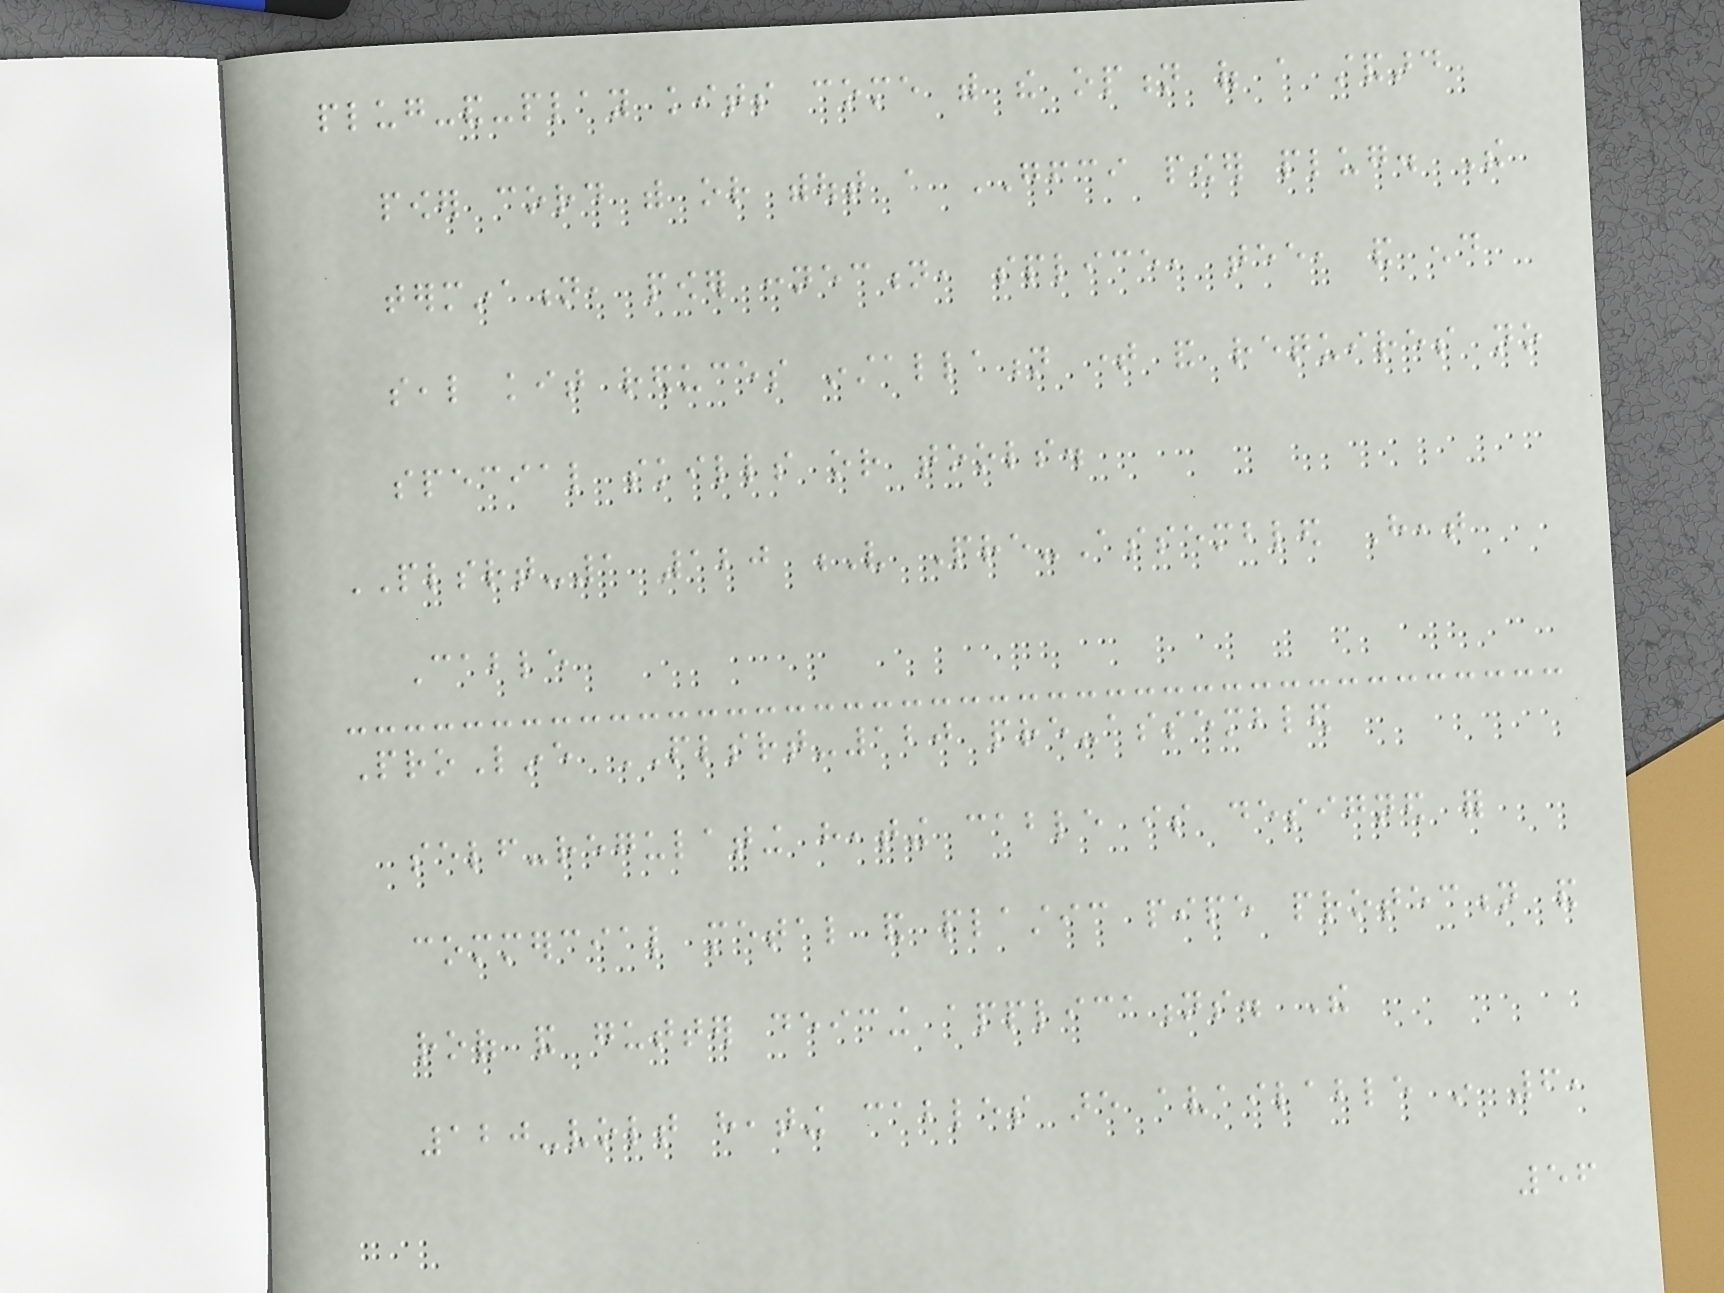plug-and-play kits come with the option of a standard
power cord with or without a GFCI power plug. The
termination, power connection, splice, tee, and end
seal kit reduces installation time and requires no
special skills or tools.
PLSRT-1 120 V Pre-Assembled Heat
Cable
ProLine PLSRT-120 pre-assembled
self-regulating heating cable is designed for
commercial metal and plastic pipe protection and
roof and gutter deicing applications. The
120-volt heating cables are available in 6,
56
